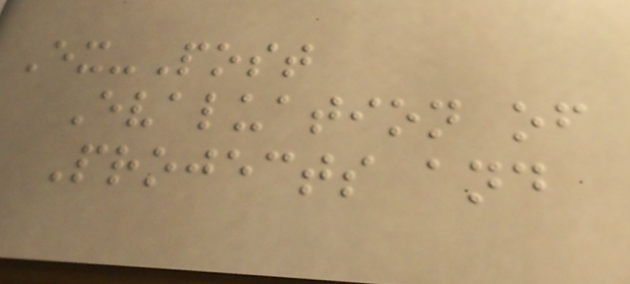Ex-Post
Evaluation of
Projects and
